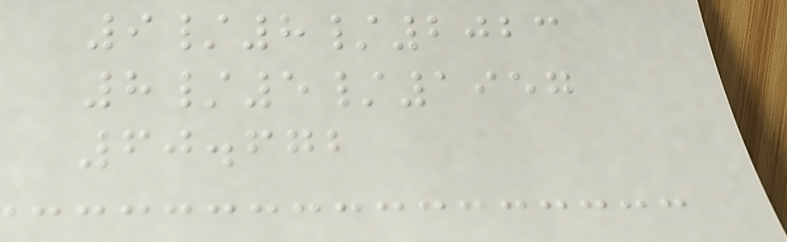9/8/2023
8/5/1957
60.672
